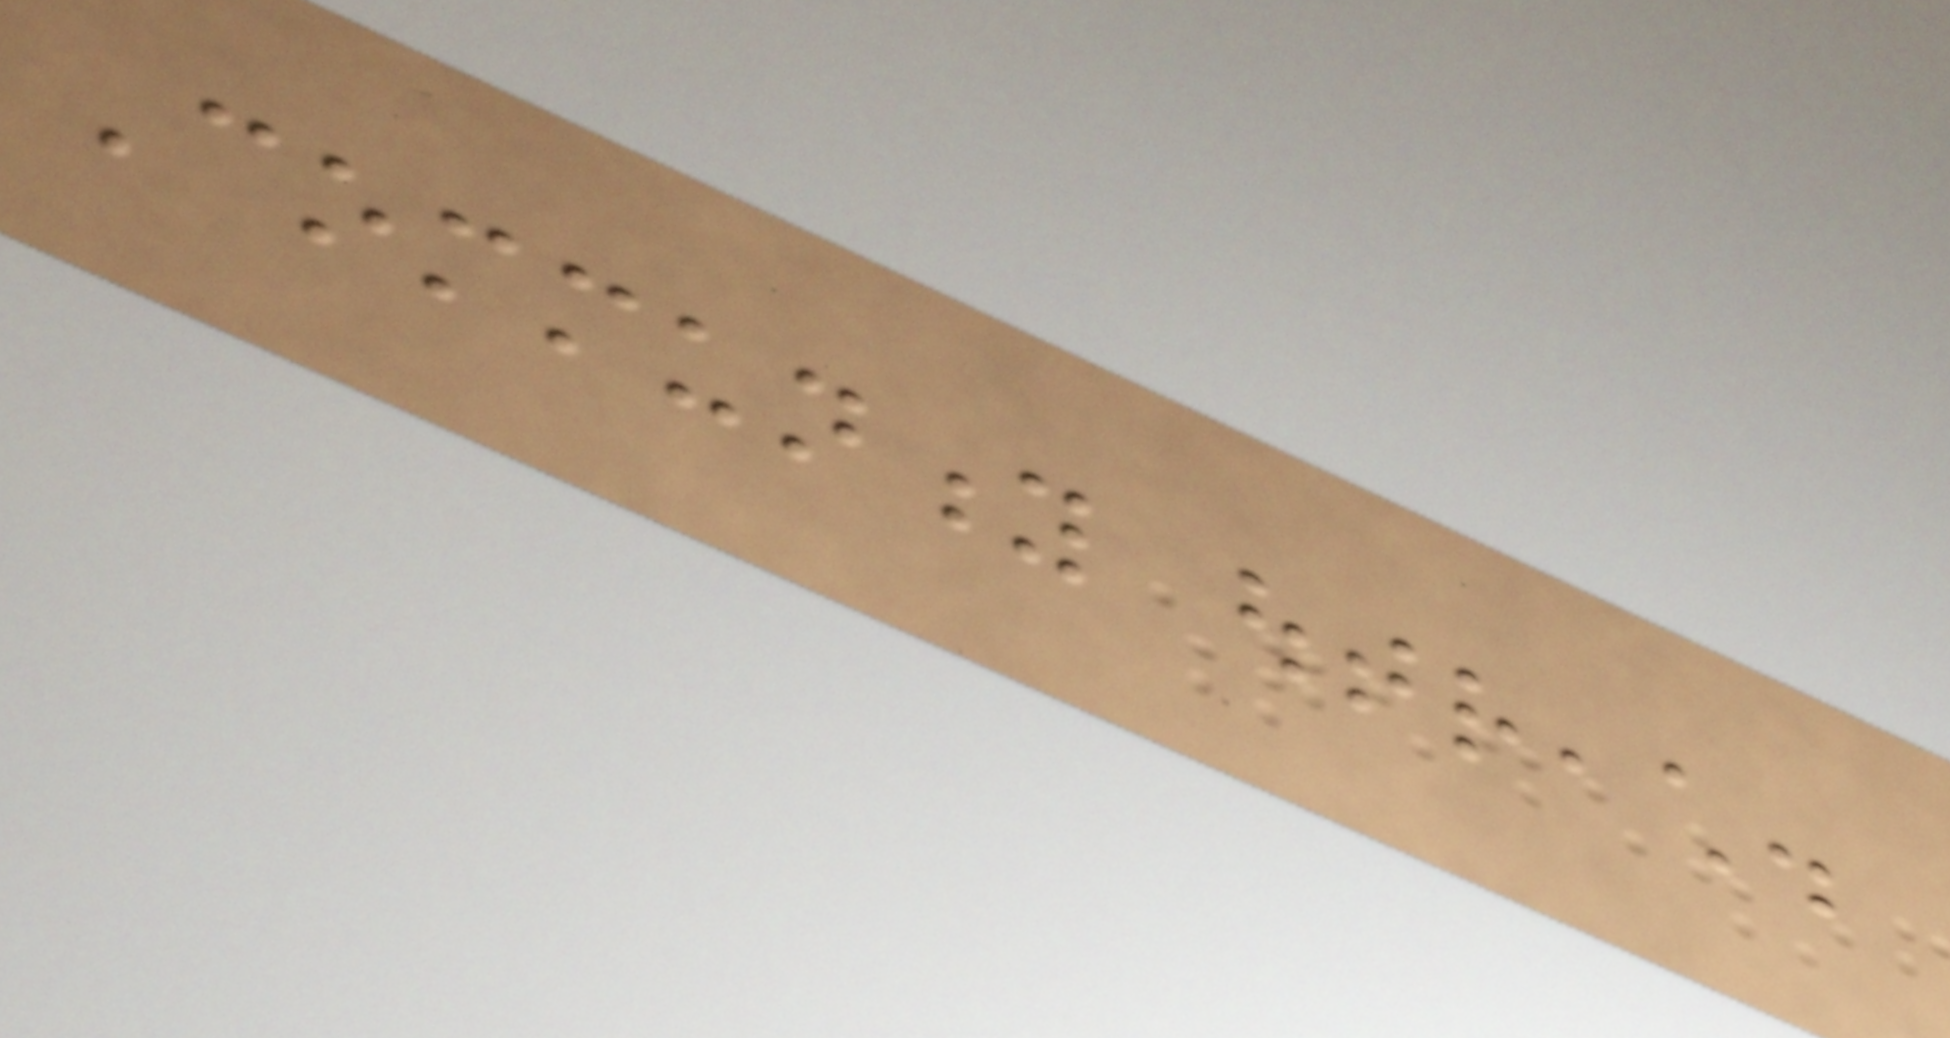Community outreach.
